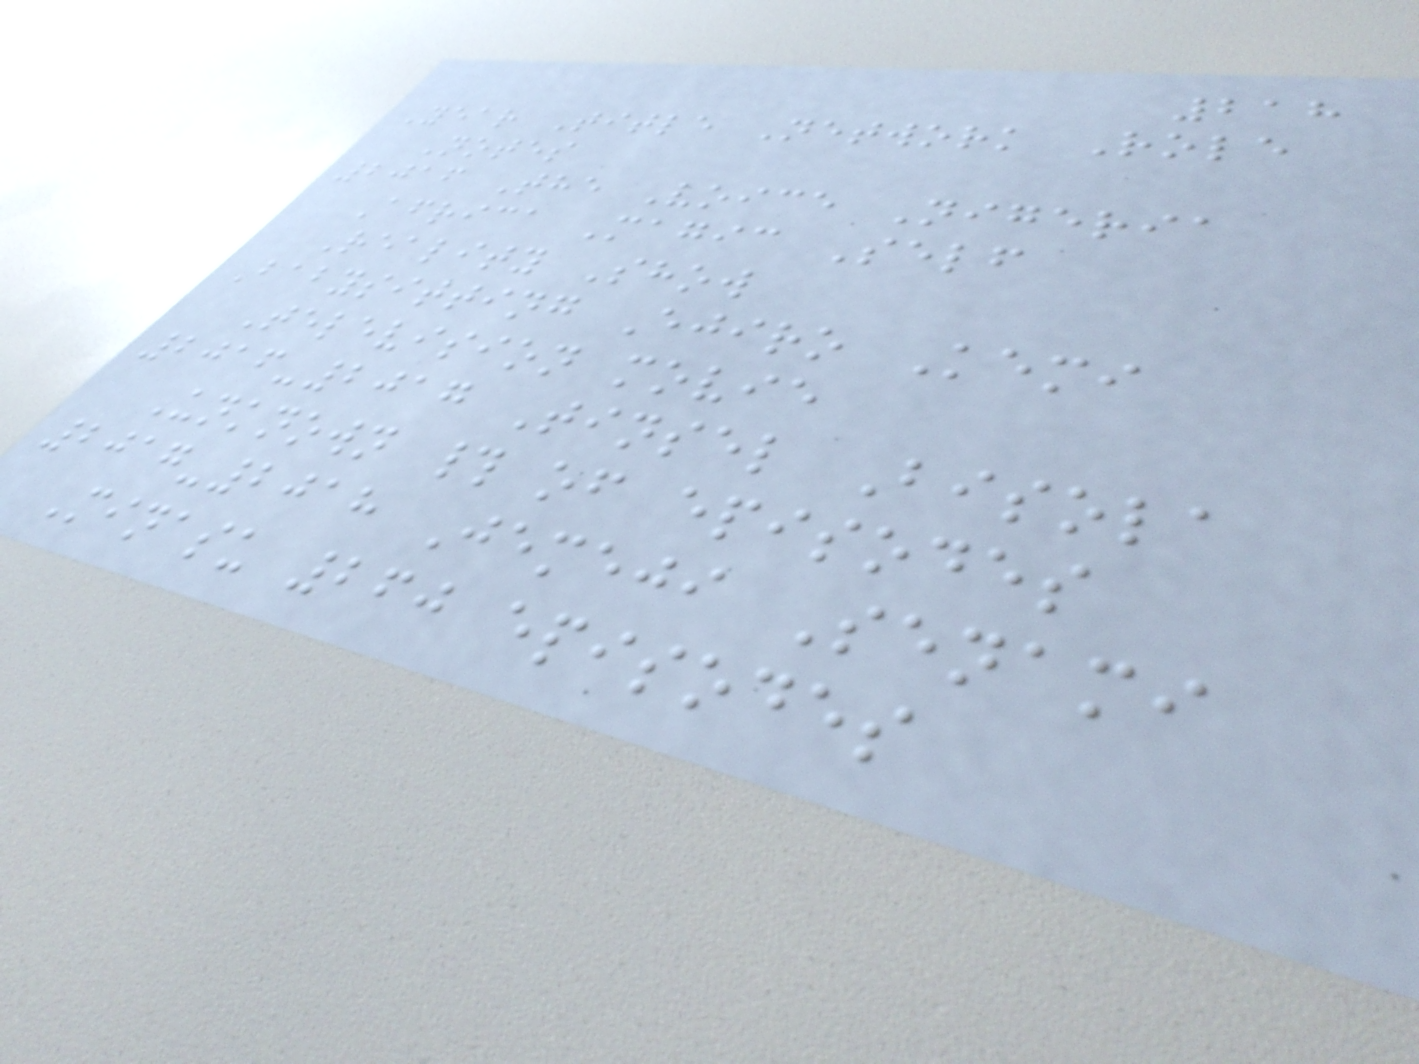218
Year Title Network Role
Notes
2016 The Voice Nigeria
Africa Magic Self
Reality Show
Babysitting Ejiro Kemi
Television movie
2016-2017 Tinsel Bisola
Unknown # of episodes
2017-2018 Jemeji Senami
Minasu 260 episodes
